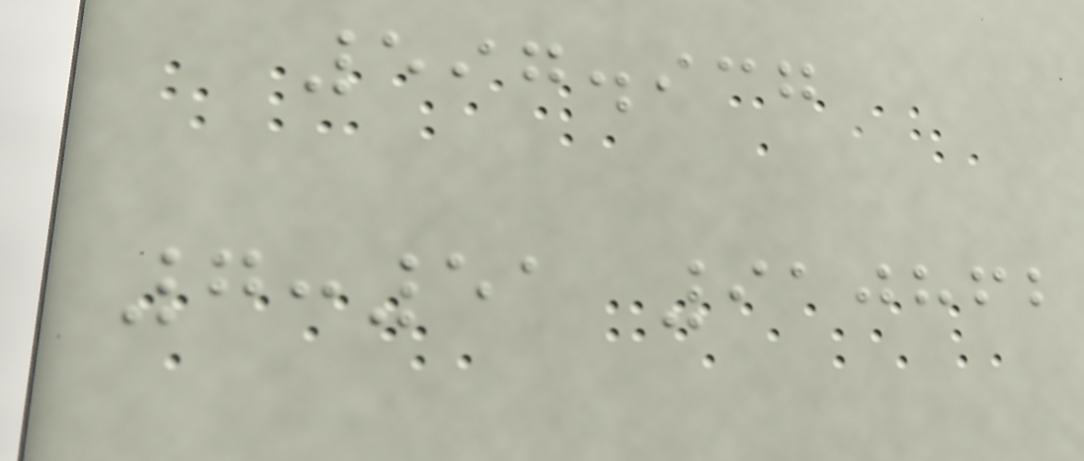597.937
7:51 910862
